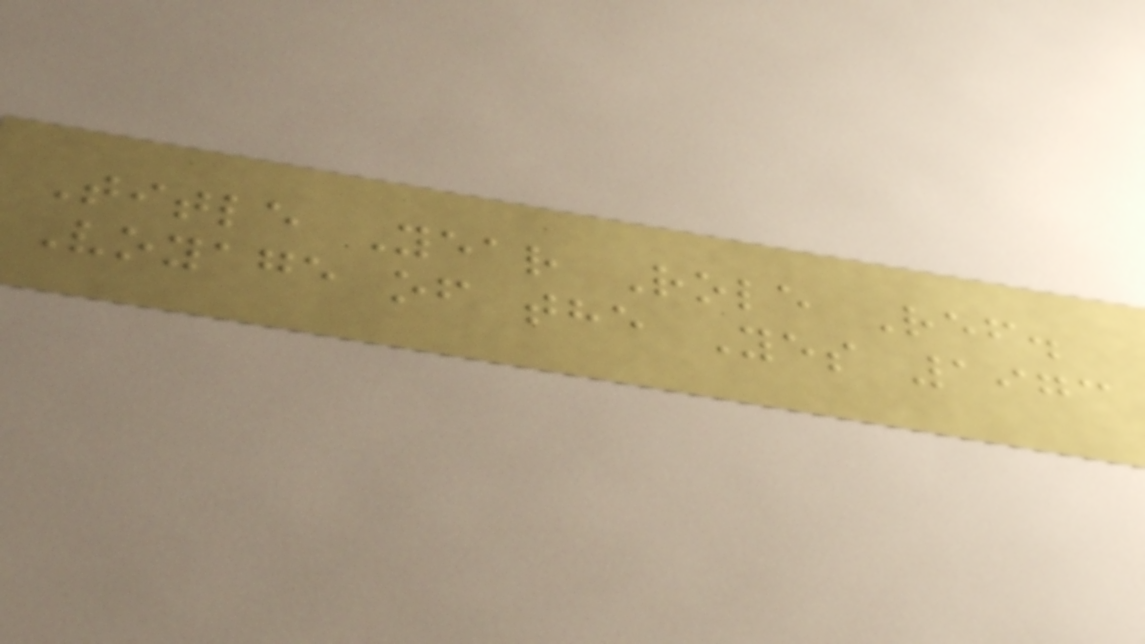Title Year Role Ref.
Voyage of the Yes 1973
